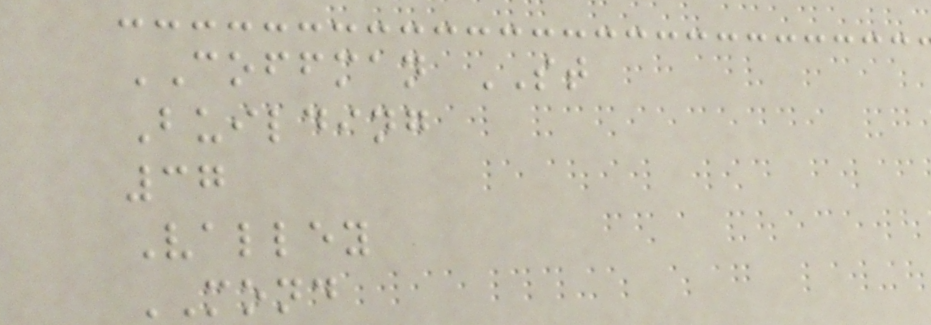COFFMAN ST
Building
37
Valley
MOND
